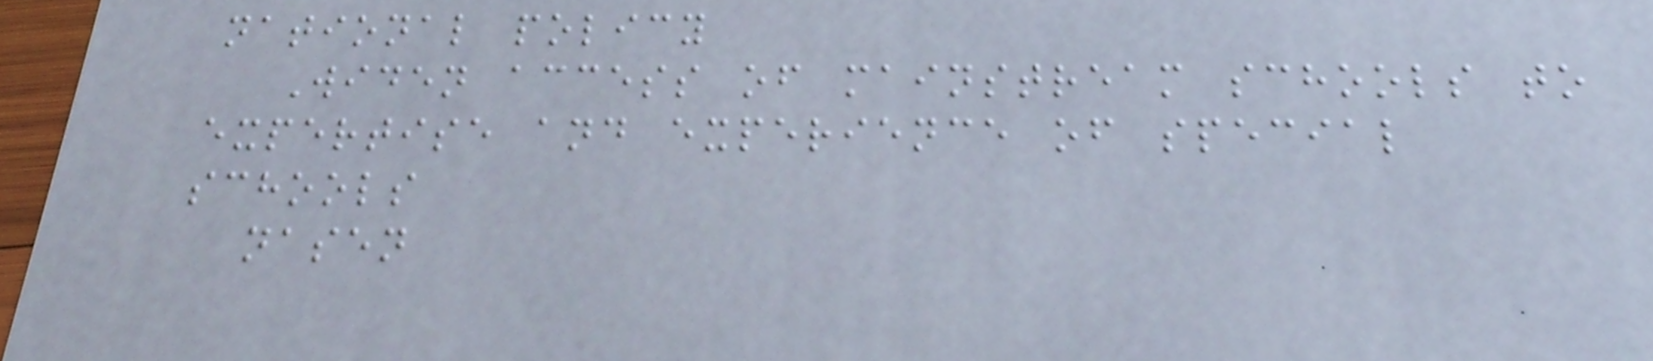national policy
Widen access of mainstream schools to
expertise and experience of special
schools
nasen
